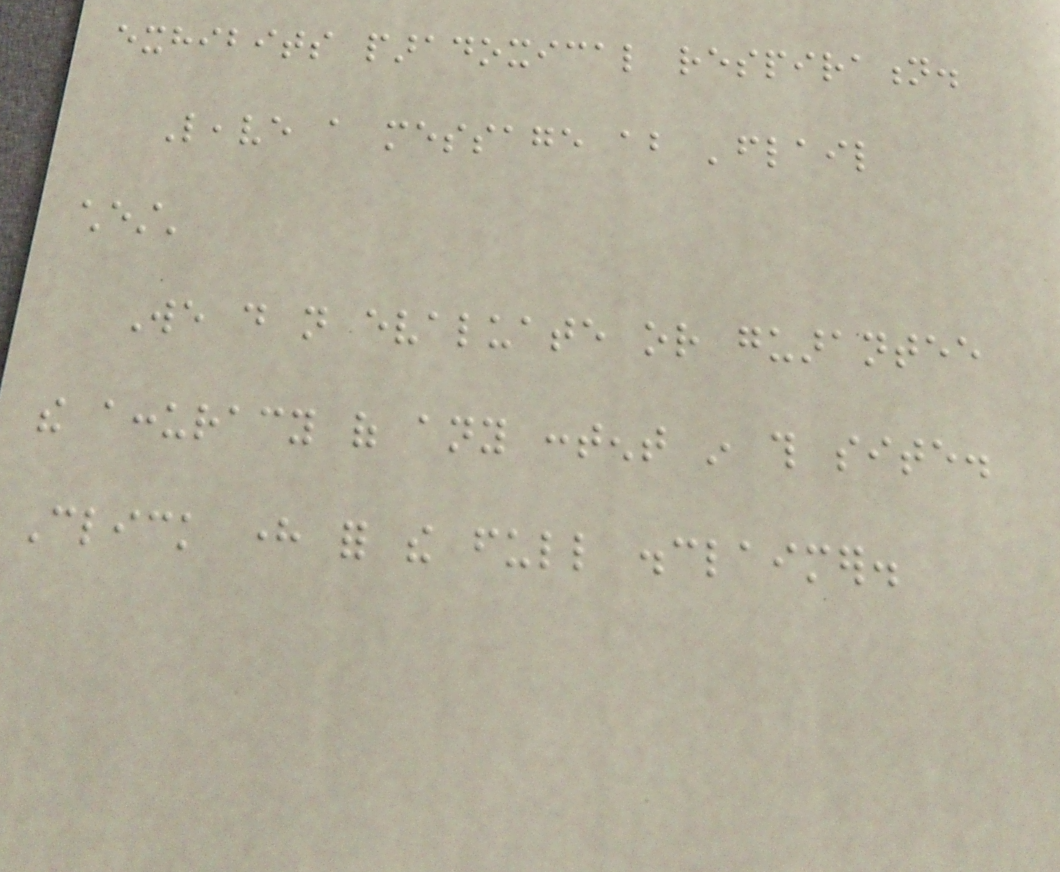exhibits paradoxical respiration.
Leave a message about 'flail
chest'
We do not evaluate or guarantee
the accuracy of any content in this site.
Click here for the full disclaimer.
